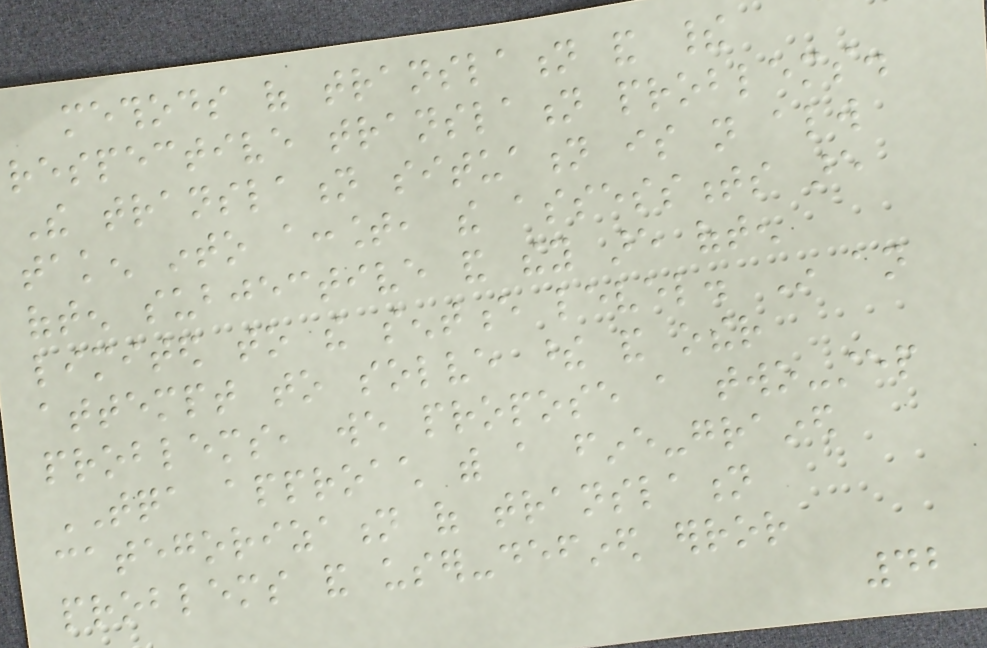methods of translation and their
respective translation problems.
The translation situation is not always
taken into account, the assessments are
often subjective and they are often
limited to the sentence level. In an
attempt to solve these and other
problems, we propose a two-step
TQA approach with a fine-grained
categorization of translation
problems and user-defined error
42
